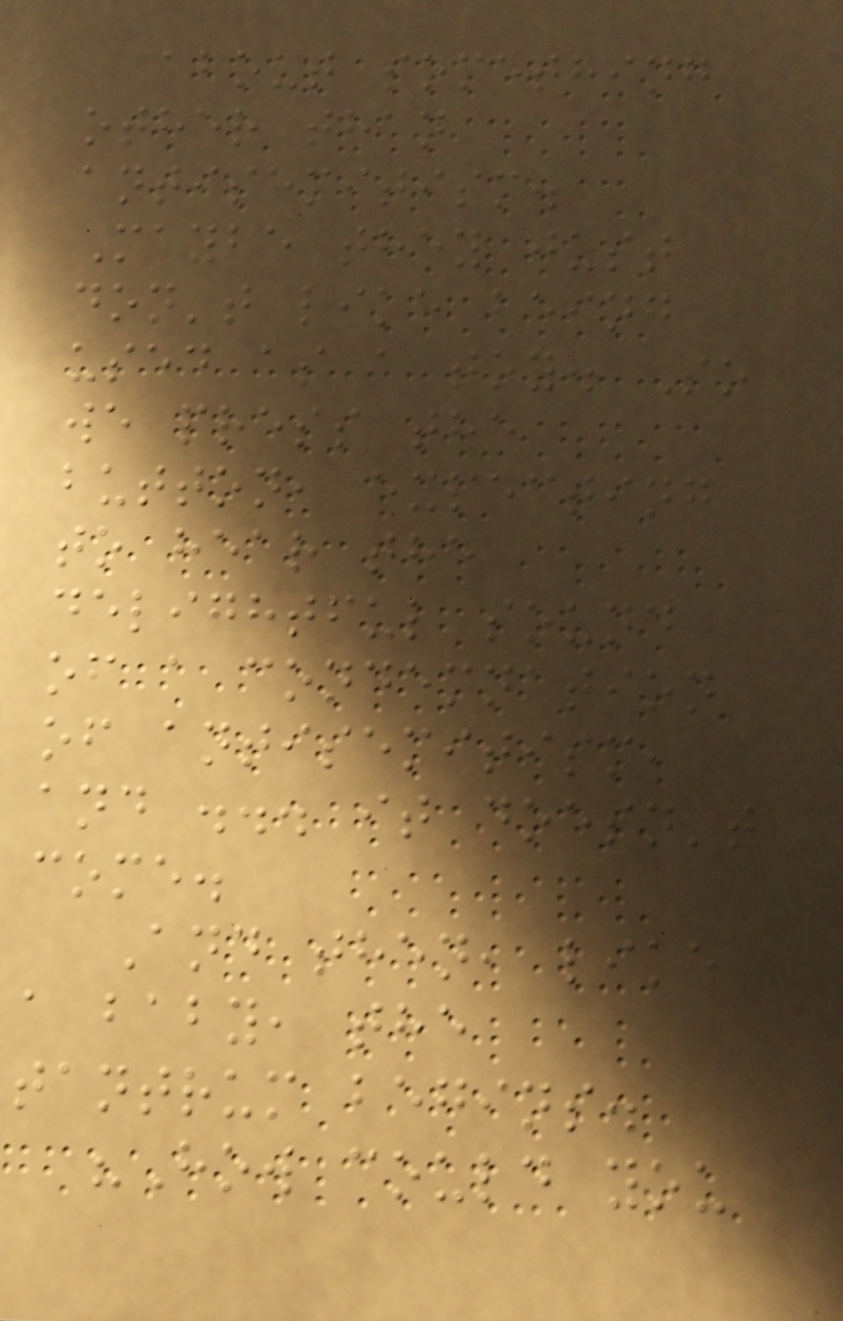about something
other than
antisemitism.
Maybe they just
don't like being
used as a toy. So
we press the
button, expecting
to hear the
delightful sound
of a condemnation
of antisemitism,
and ... it doesn't
come.
And then, like
a baby, the
tantrum begins.
"How could you
